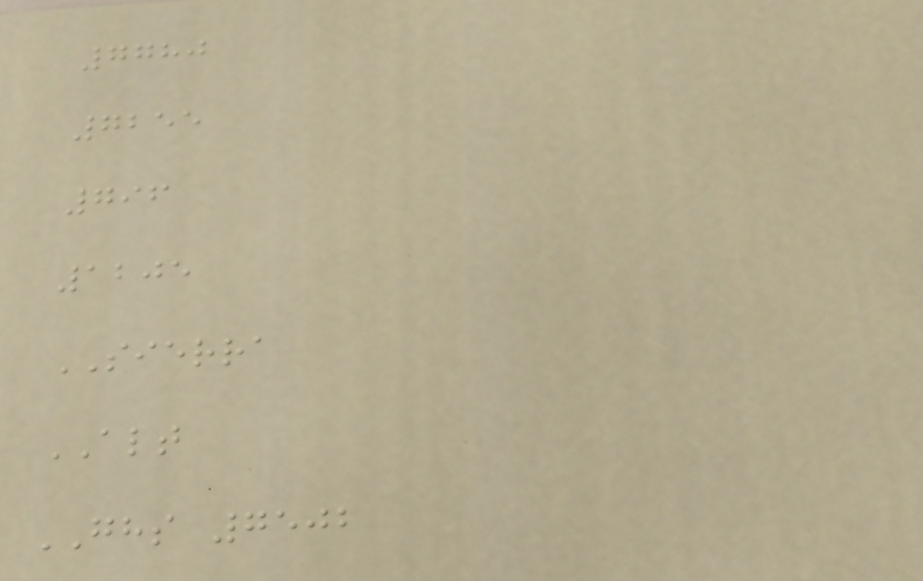7780
7255
796
1205
SIERRA
ALT
GHS 7502
